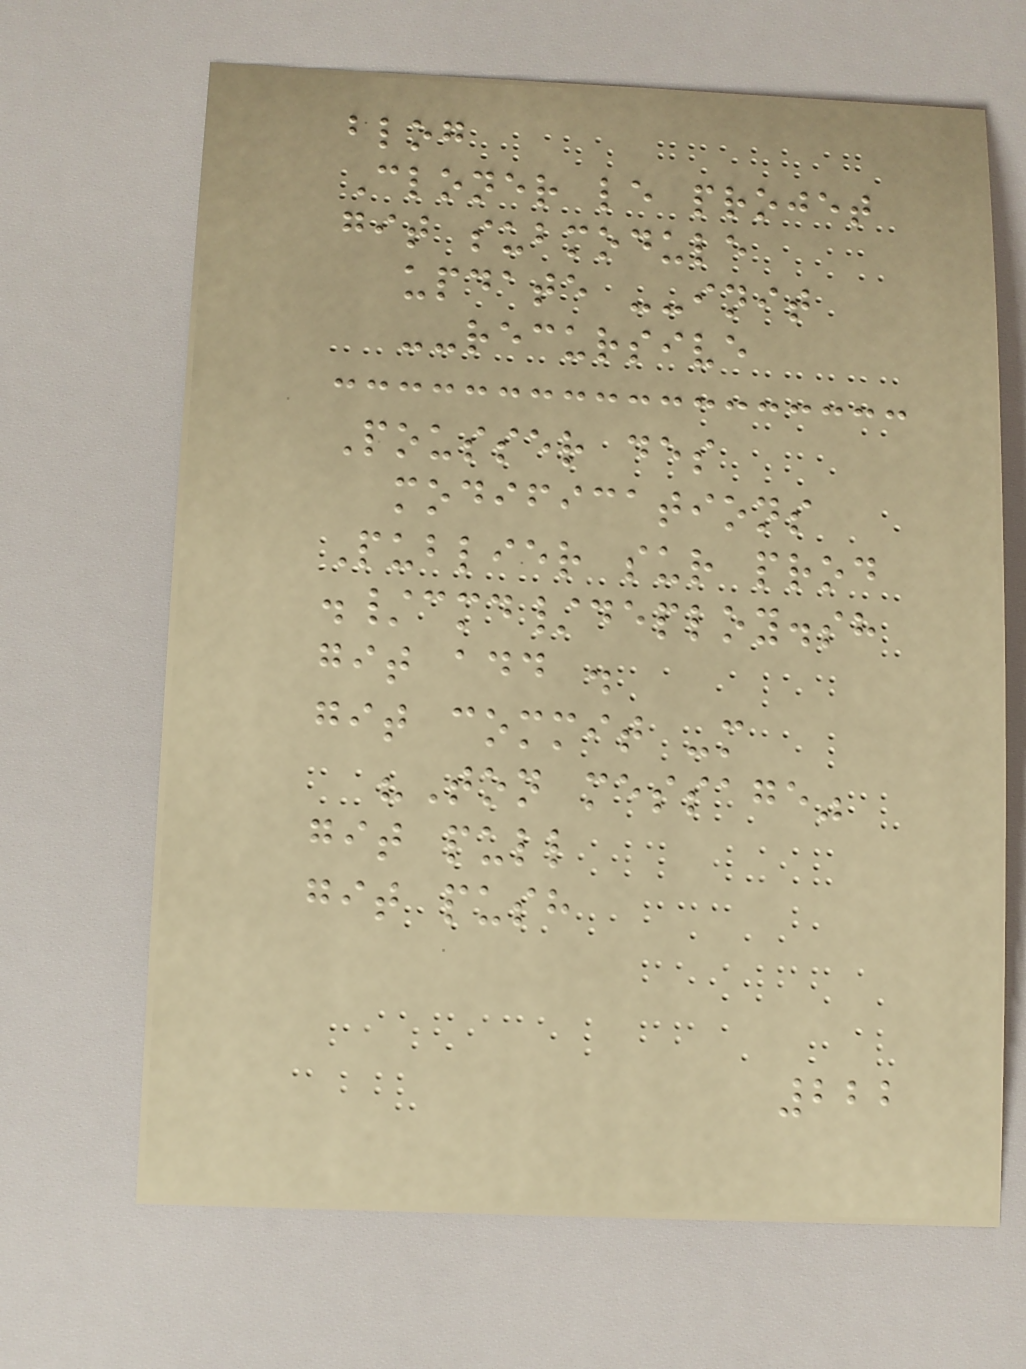blog
Cloner le projet
git submodule
update --init
--recursive
Pousser des
modifications
Publier sur prod
./cmd/deploy.sh
git add .
git commit -m
"Ton message"
git pull
git push
222
